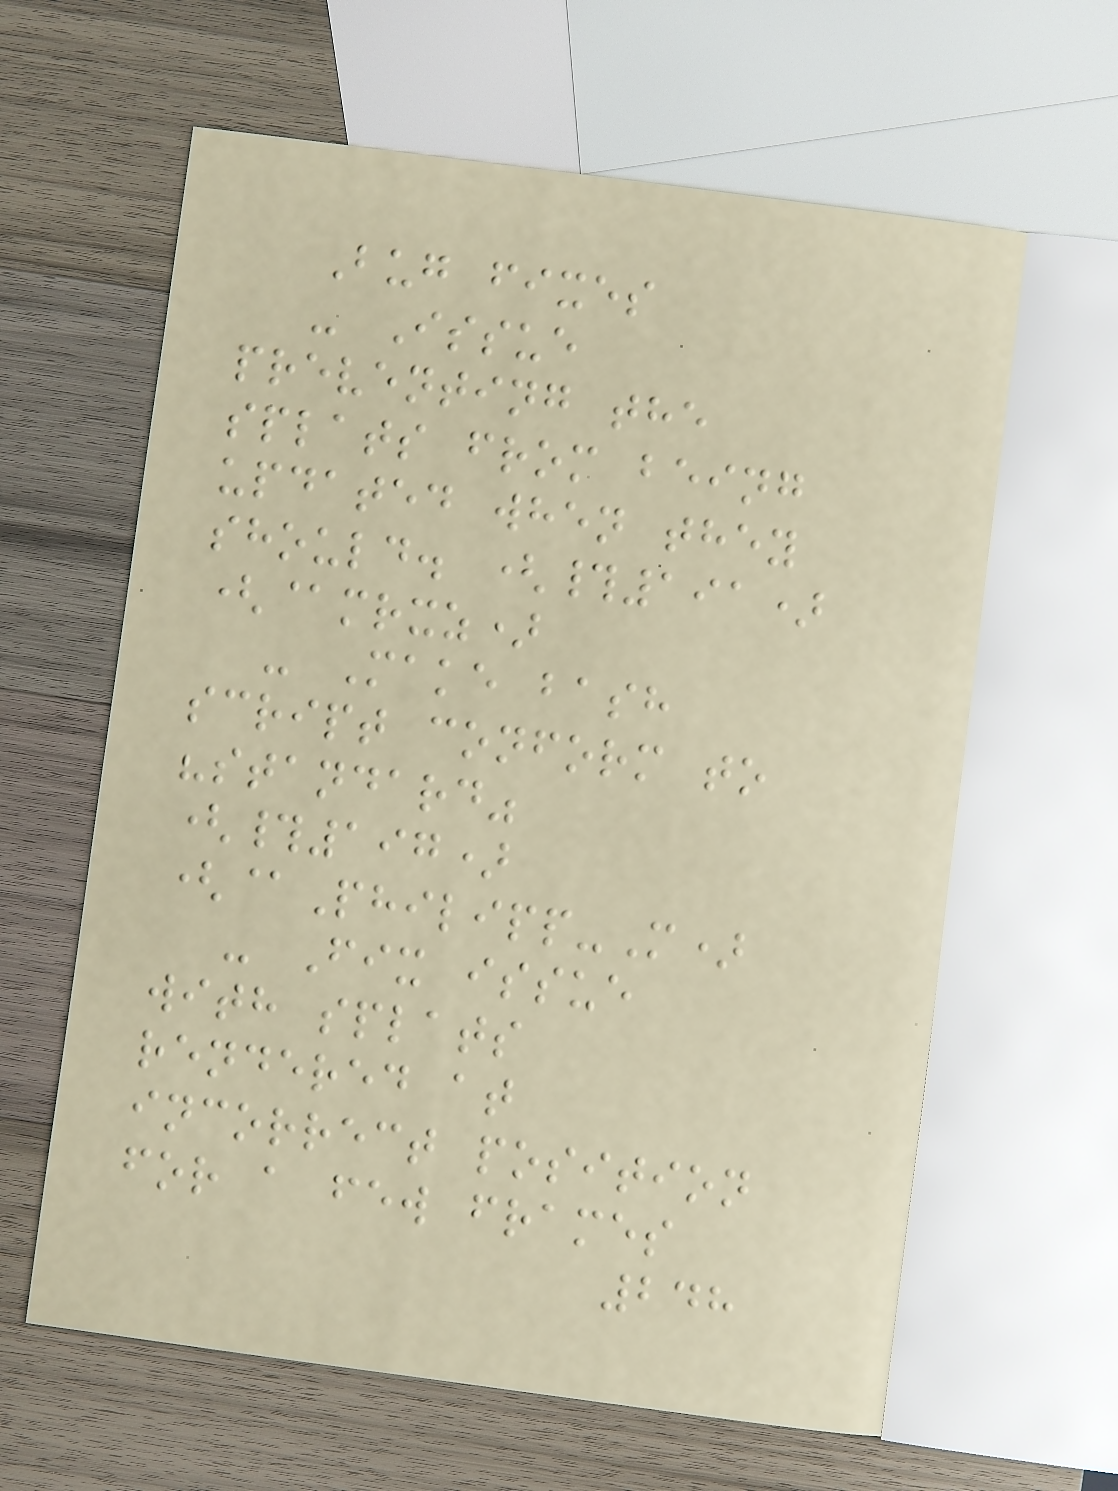Bug fixes
- Issue
preventing the
splats from being
updated when they
should. (#191)
(@mrxz)
- Make bash
script conform to
"standard"
(#197)
(@Philipp-M)
- Fix issue
with splats
rendered at
incorrect position
for a few frames
248
